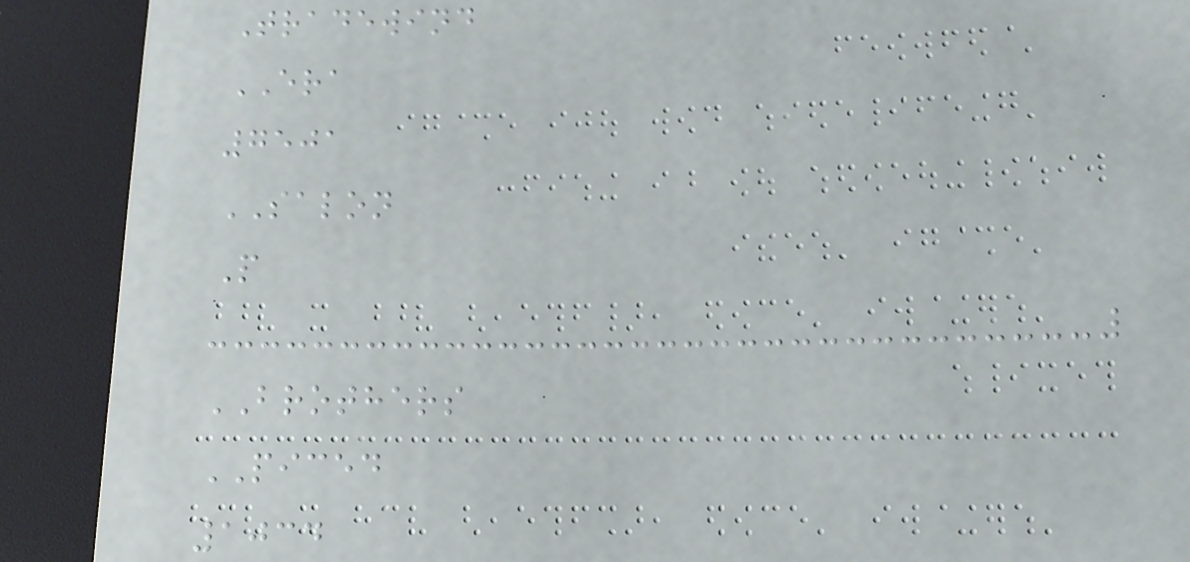Tradewind
ERA
7501
SALON
P
BROTHERS
PICED
1034
